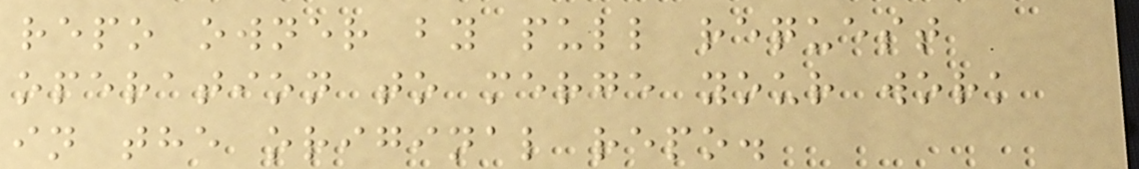repo owner by pull request
operation to merge your work
in the original repo.
